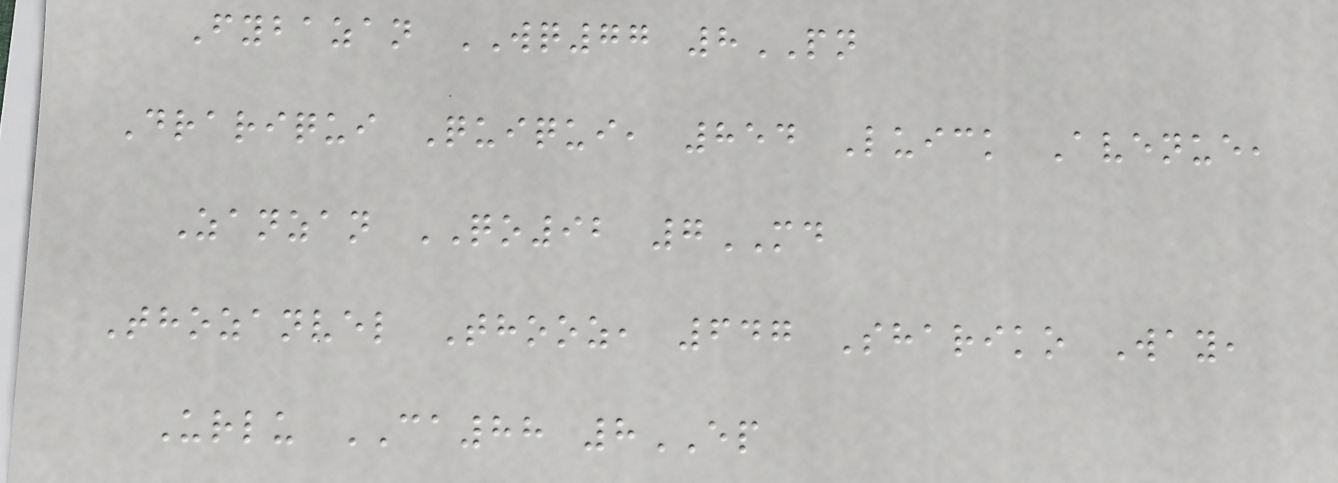Fybazan WQ77 8PN
Drariqui Quiqui, 854 Luick Avenue,
Zanzan QO92 7MD
Thozanvel Thooz, 647 Shariko Way,
Urlu CA88 8EP
